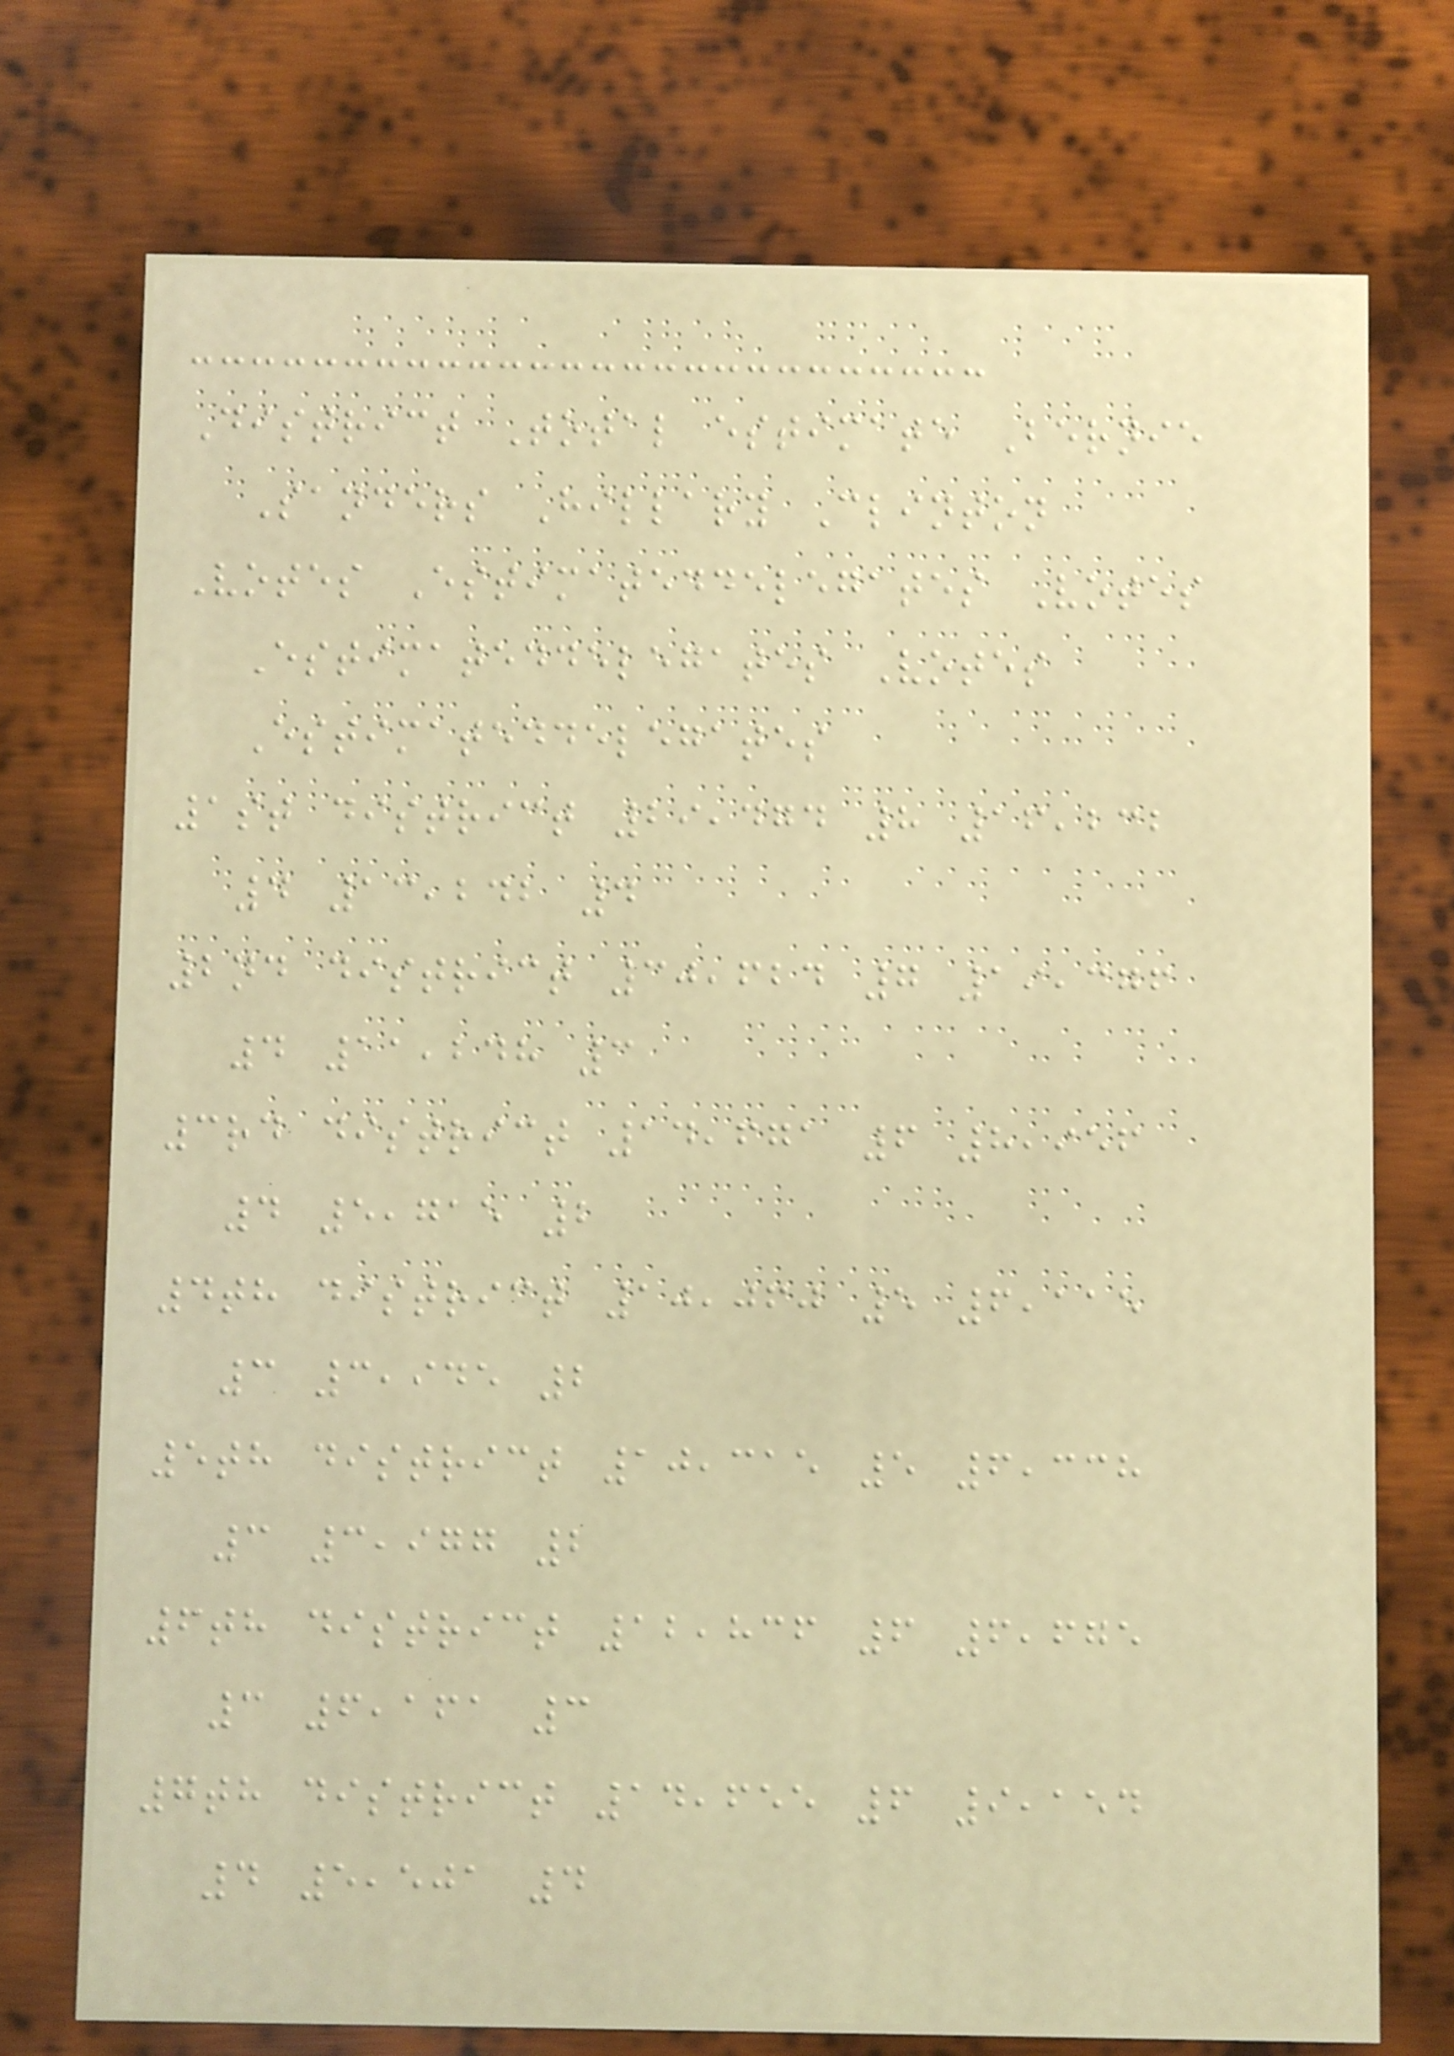District Total estimate Bernie
Sanders Hillary Clinton
Votes Estimateddelegates Votes
Estimateddelegates Votes
Estimateddelegates
1st district 29,474 8 16,232
4 13,242 4
2nd district 30,624 7 19,376
4 11,248 3
3rd district 14,671 6 8,956
4 5,715 2
4th district 10,060 5 6,115
3 3,945 2
5th district 10,315 5 6,338
3 3,977 2
6th district 12,836 6 6,675
3 6,161 3
7th district 14,655 6 9,154
4 5,501 4
